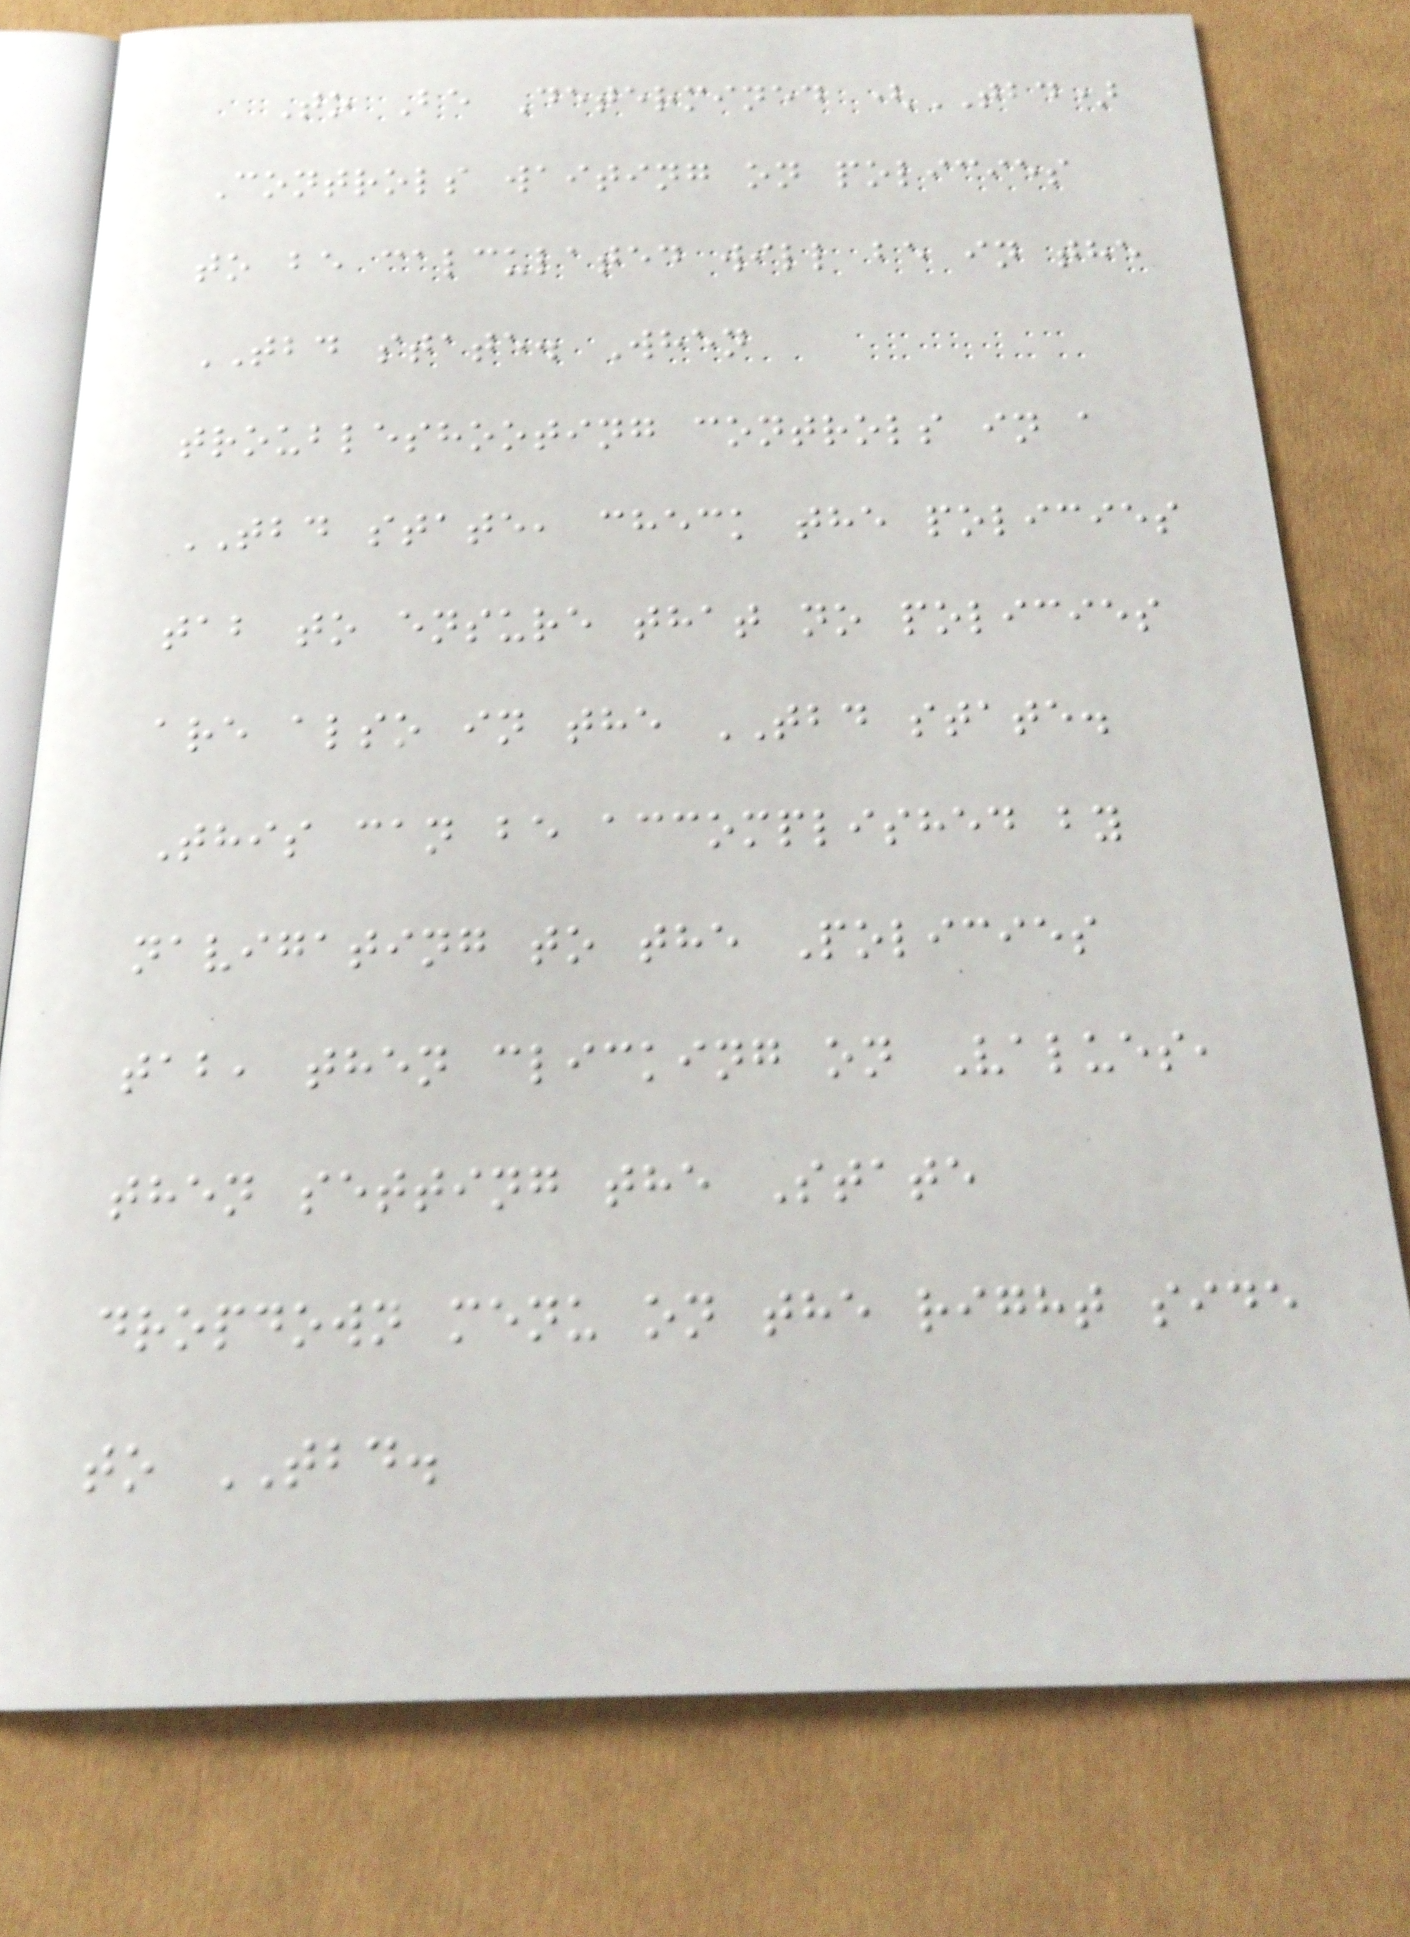To Be Determined (TBD)
Controls waiting on policies
to be calculated will be in the
TBD state. When
troubleshooting controls in a
TBD state, check the policies
tab to ensure that no policies
are also in the TBD state.
This can be accomplished by
navigating to the Policies
tab, then clicking on Values,
then setting the State
dropdown menu on the right side
to TBD.
